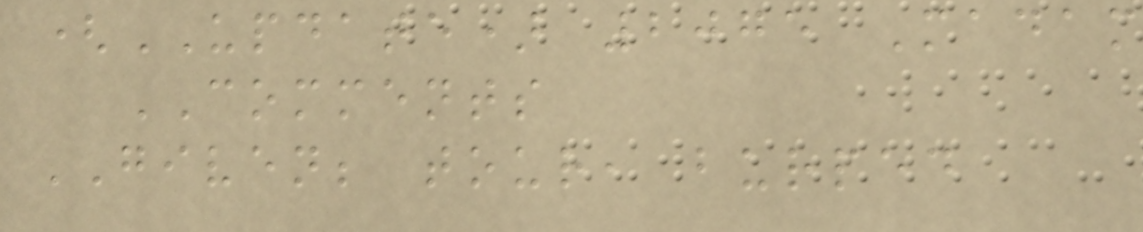(UPDATE) 2075 Madam
COMMENTS
GIVEN; tour, burped
